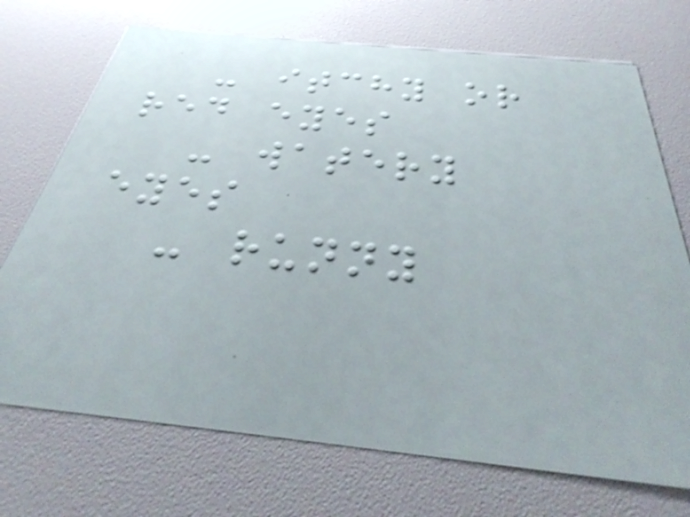- itchy or
red eyes
- watery
eyes
- runny
